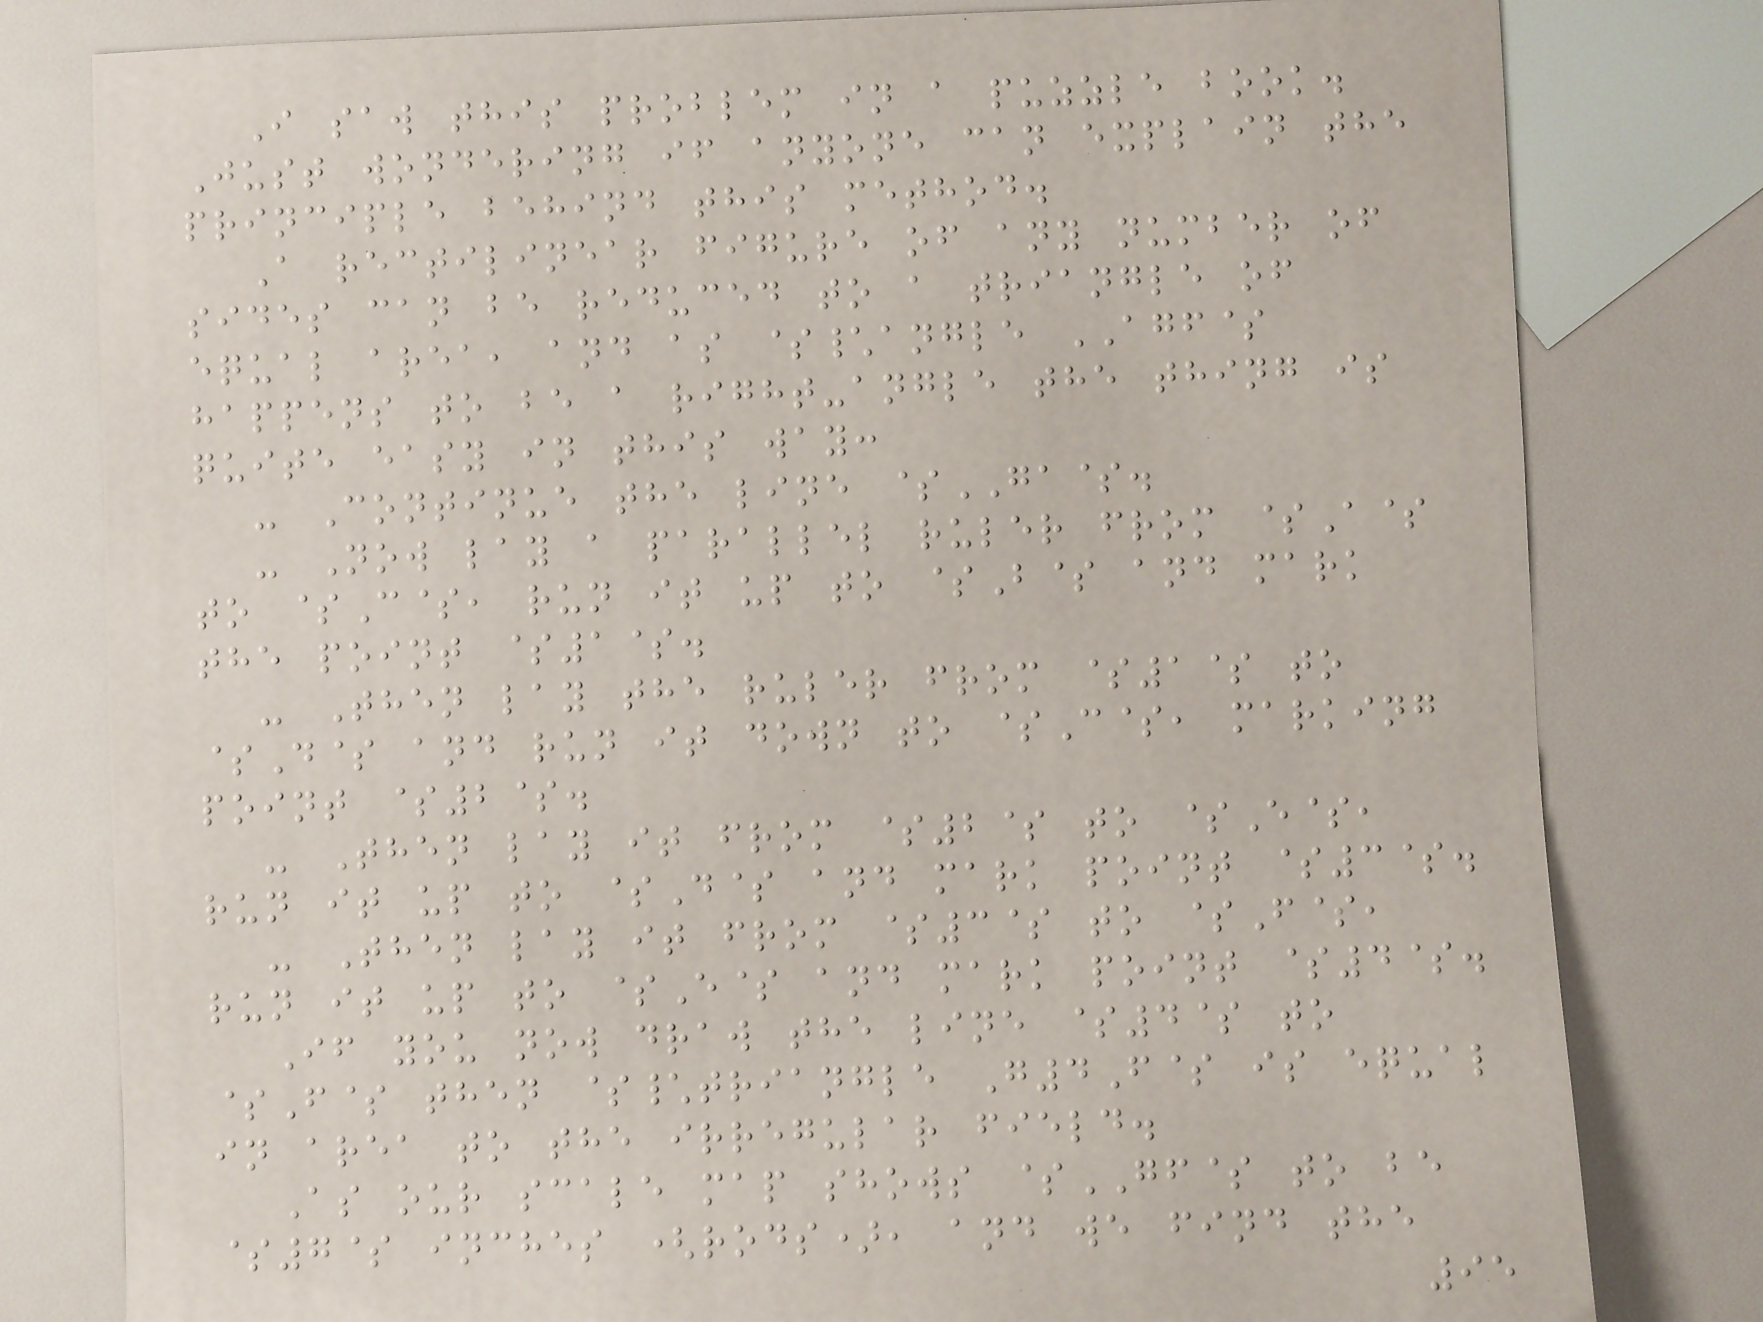I saw this problem in a puzzle book.
Just wondering if anyone can explain the
principle behind this method.
A rectilinear figure of any number of
sides can be reduced to a triangle of
equal area, and as $\angle AGF$
happens to be a right-angle the thing is
quite easy in this way:
- Continue the line $GA$.
- Now lay a parallel ruler from $A$
to $C$, run it up to $B$ and mark
the point $1$.
- Then lay the ruler from $1$ to
$D$ and run it down to $C$, marking
point $2$.
- Then lay it from $2$ to $E$,
run it up to $D$ and mark point $3$.
- Then lay it from $3$ to $F$,
run it up to $E$ and mark point $4$.
If you now draw the line $4$ to
$F$ then $\triangle G4F$ is equal
in area to the irregular field.
As our scale map shows $GF$ to be
$7$ inches (rods), and we find the
95
